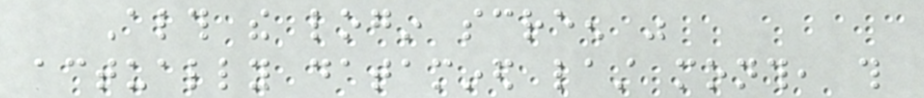Although the login screen was
actually datamined last month, this
